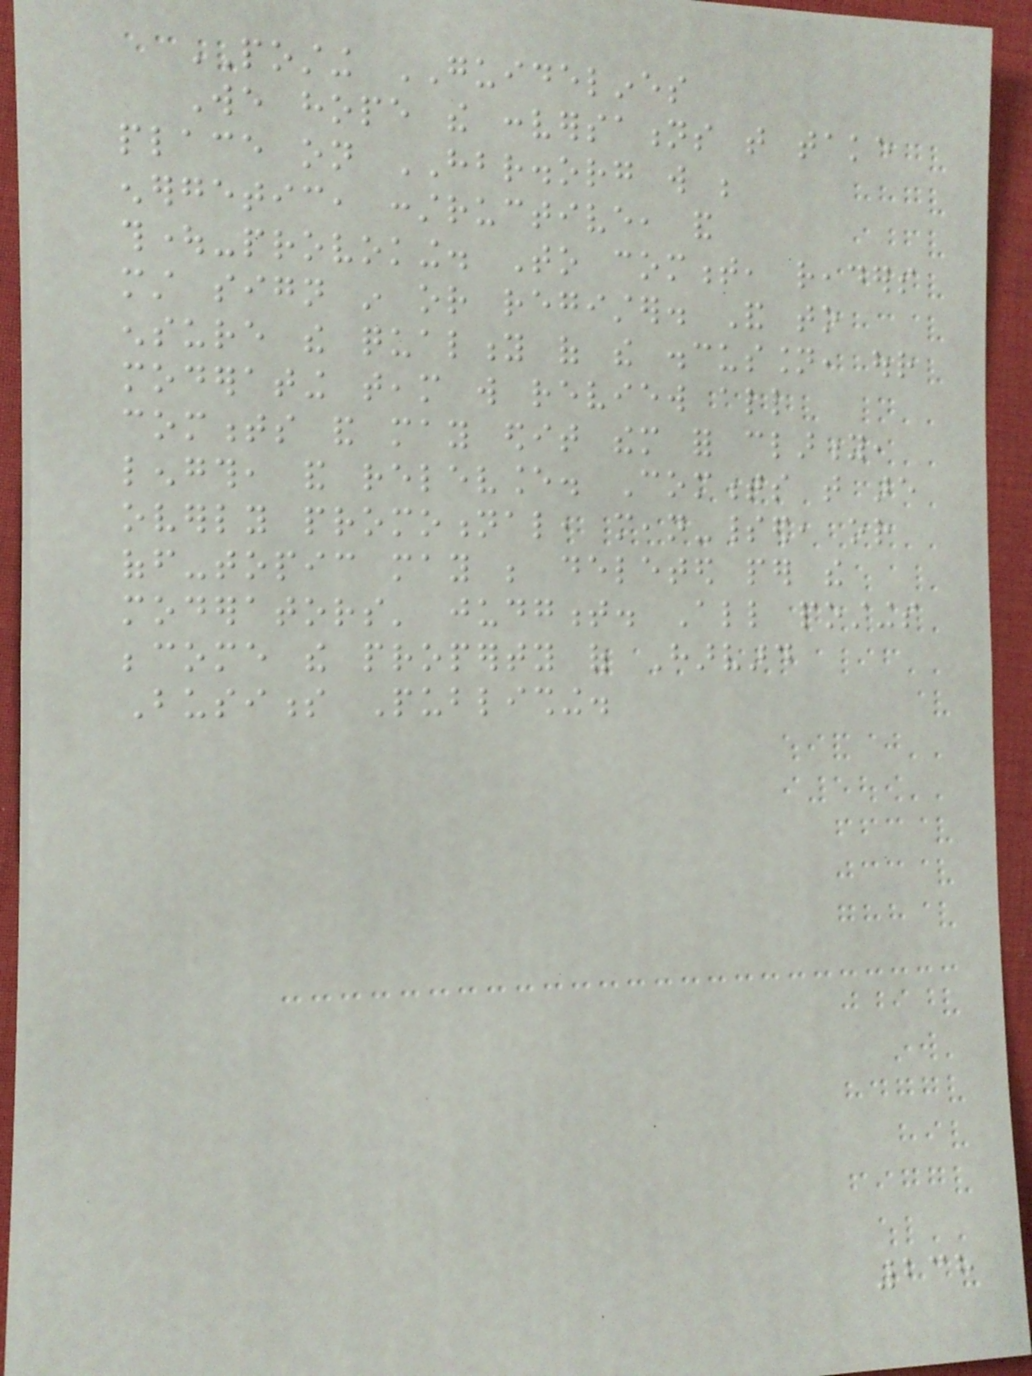POSTING GUIDELINES
We hope the conversations that take
place on HBR.org will be
energetic, constructive, and
thought-provoking. To comment, readers
must sign in or register. And to
ensure the quality of the discussion, our
moderating team will review all
comments and may edit them for clarity,
length, and relevance. Comments that are
overly promotional, mean-spirited, or
off-topic may be deleted per the
moderators' judgment. All postings
become the property of Harvard
Business Publishing.
238
